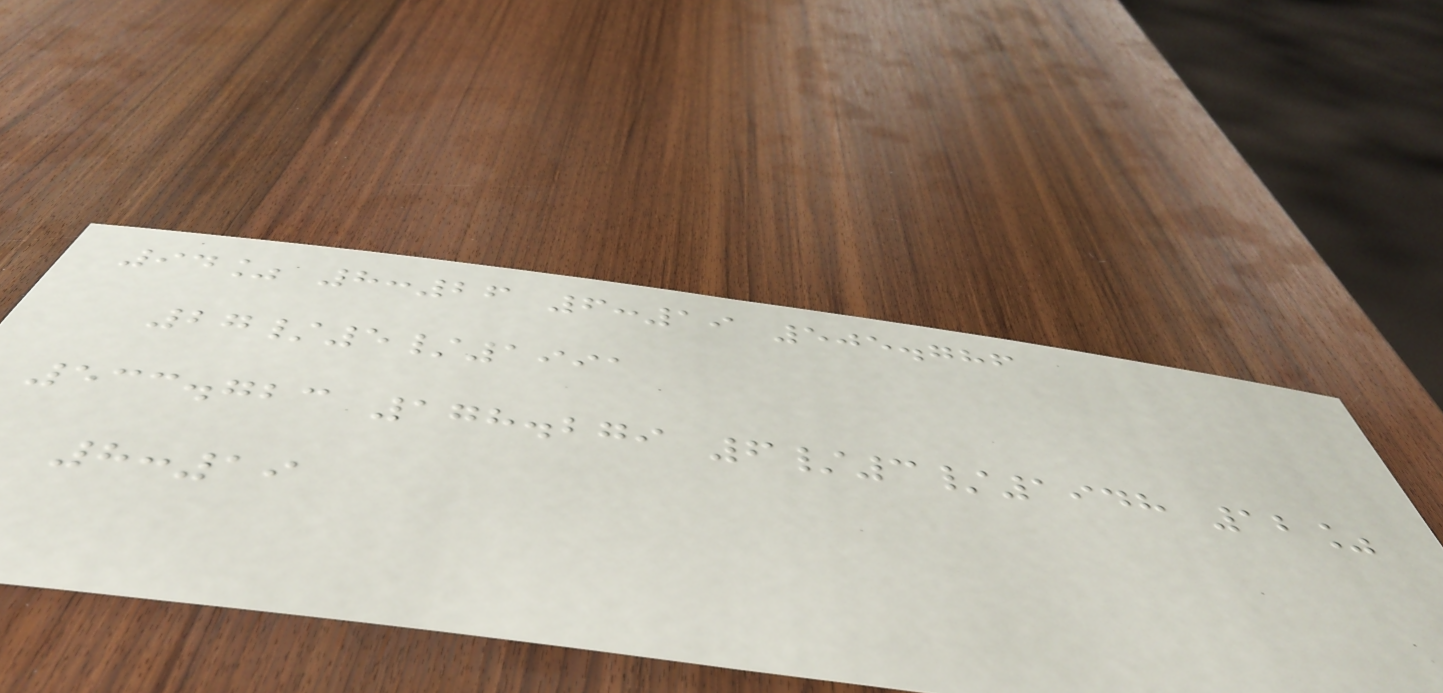94% 8:26 6:19 505.786
27/5/1991
533.723 178.279 6/3/1948 12%
8:19
